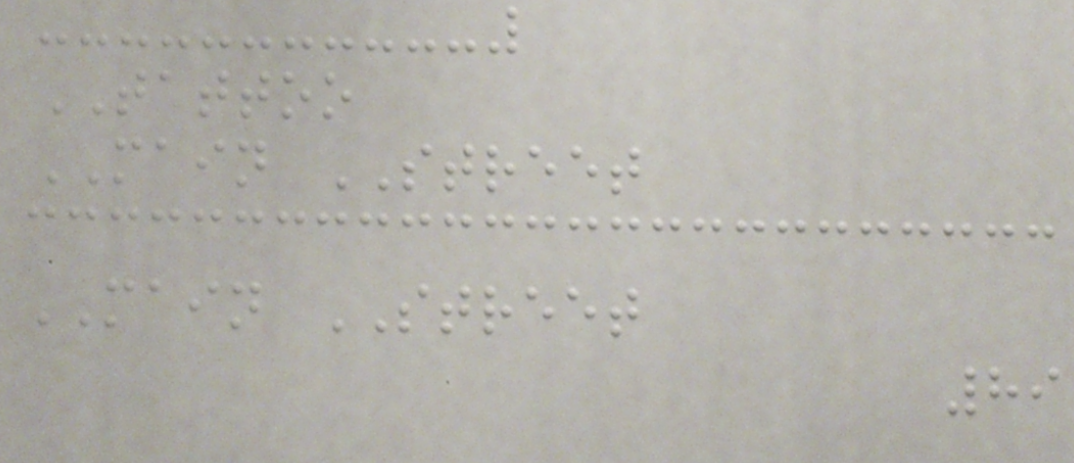TATTOO
MAIN STREET
MAIN STREET
89
